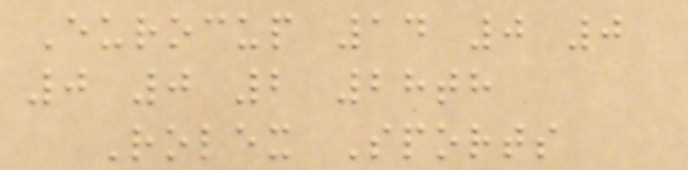Eurocup 14 0 0
0 0 2 28th
Rolex Sports
